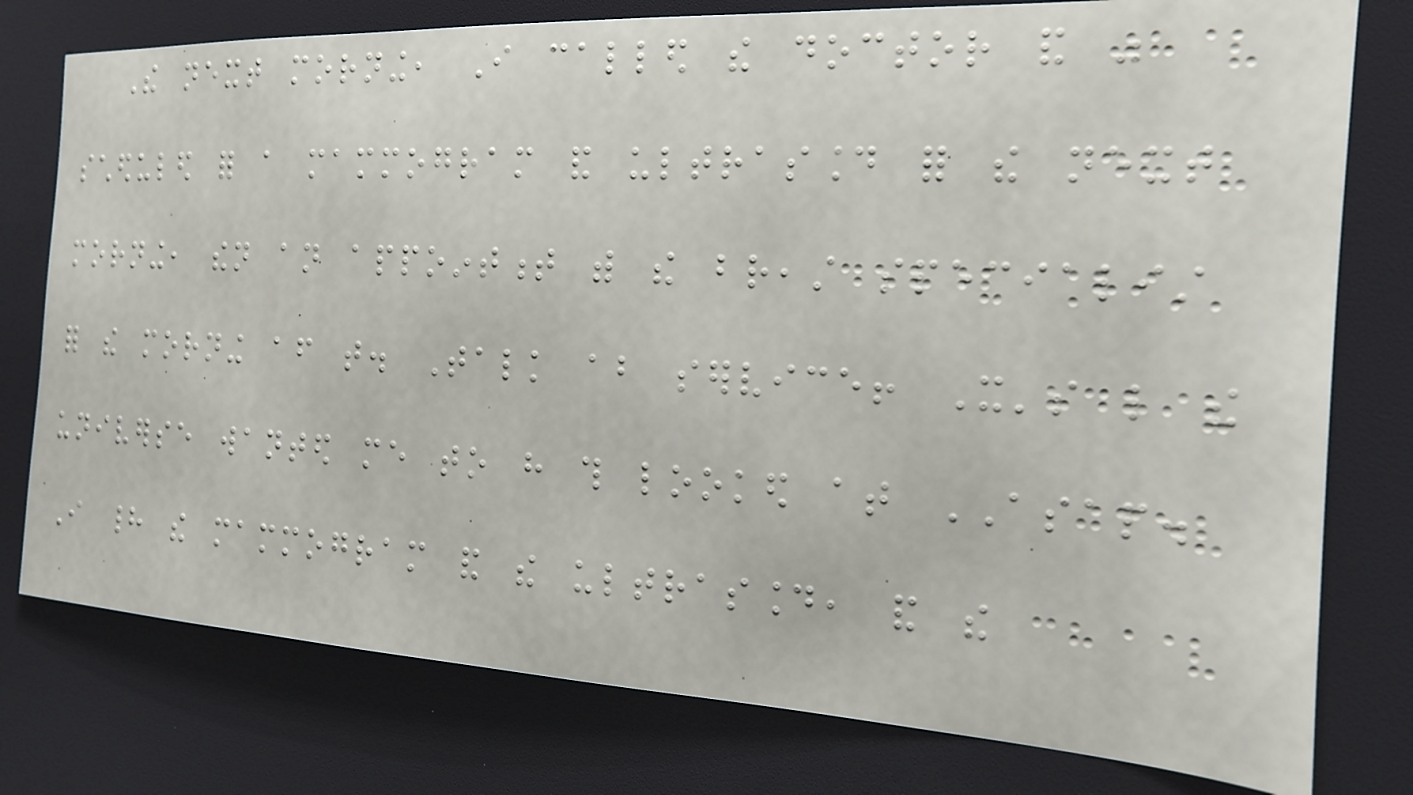The next morning, I called the doctor and was
scheduled for a mammogram and ultrasound for the next
morning, then an appointment with the breast specialist
for the morning after that. Talk about service! It's like the
universe wanted me to have this looked at ASAP.
I had the mammogram and the ultrasound, and the
